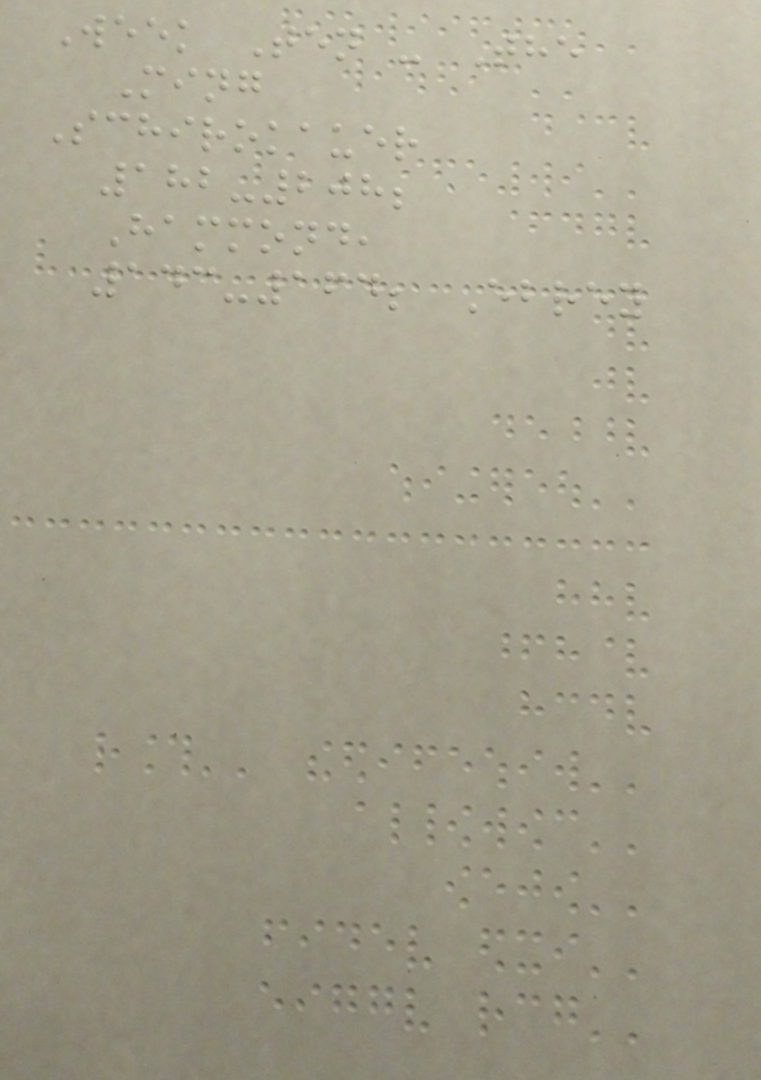Week Ten - The
Ming
Schirokauer
182-208;
Hammond,
143-164; Ebrey
